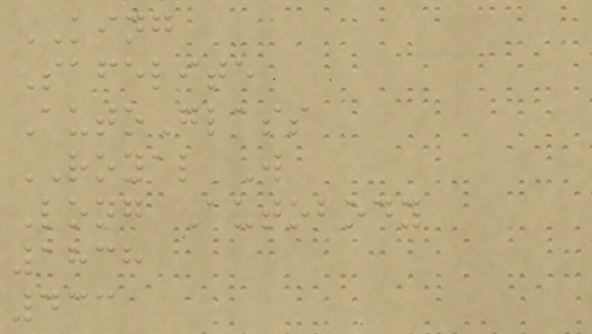KING
Safelite
AutoGlass
ROYAL W
Long Autobody
1838
433
